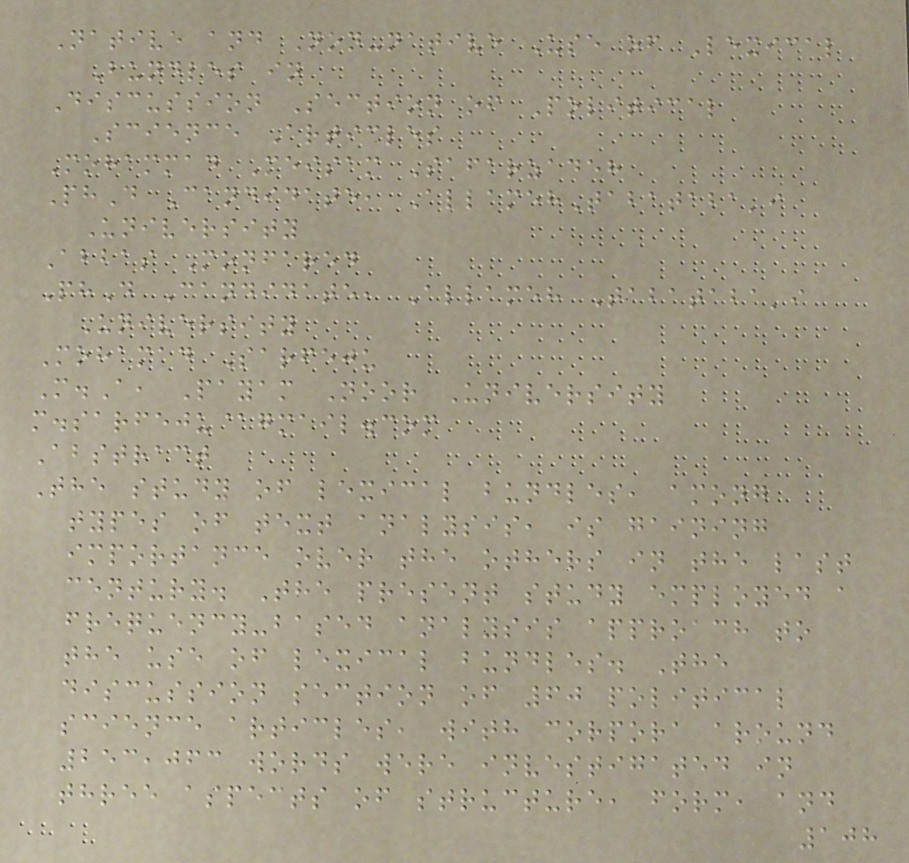Native and Non-native Use of Lexical
Bundles in
Discussion Section of Political
Science Articles
Mohammad Meisam Safarzadeh
PhD Candidate, AllamehTabataba'i
University
Abbas Monfared
PhD Candidate, Allameh Tabataba'i
University
Mohamad Sarfeju
M.A, Payam Noor University
m.sarfeju@gmail.com
Abstract
The study of lexical bundles, among
types of text analysis, is gaining
importance over the others in the last
century. The present study employed a
frequency-based analysis approach to
the use of lexical bundles. The
discussion section of 60 political
science articles, with corpora around
253,063 words were investigated in
three aspects of structure, form, and
108
